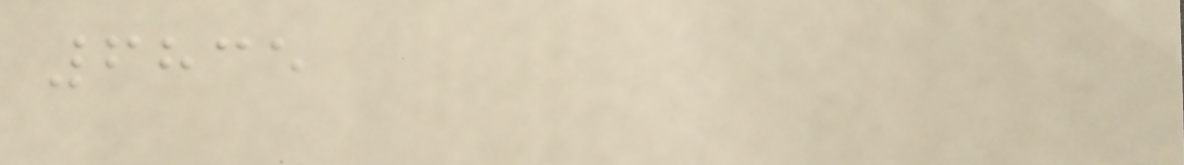6835
